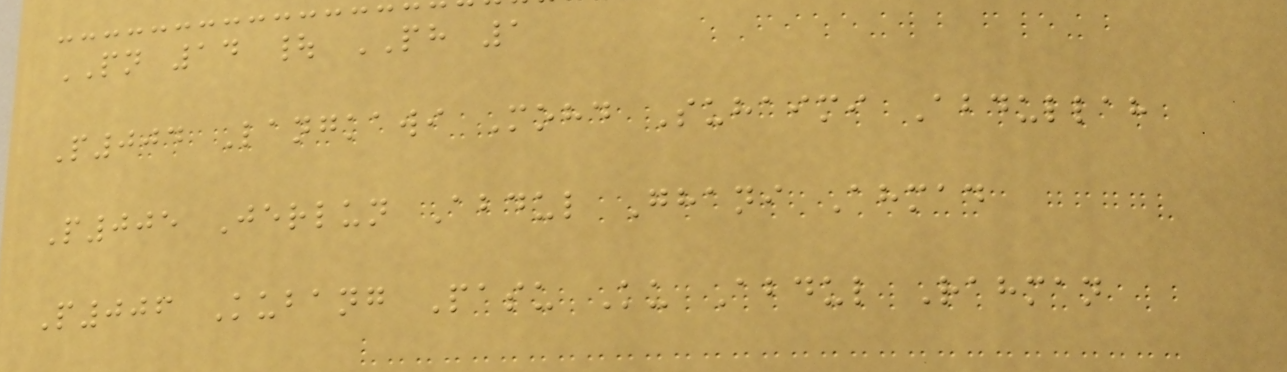PN 14 | PH 1
P004 Langkawi Mohd Suhaimi Abdullah
P005 Jerlun Abdul Ghani Ahmad
P006 Kubang Pasu Ku Abdul Rahman
